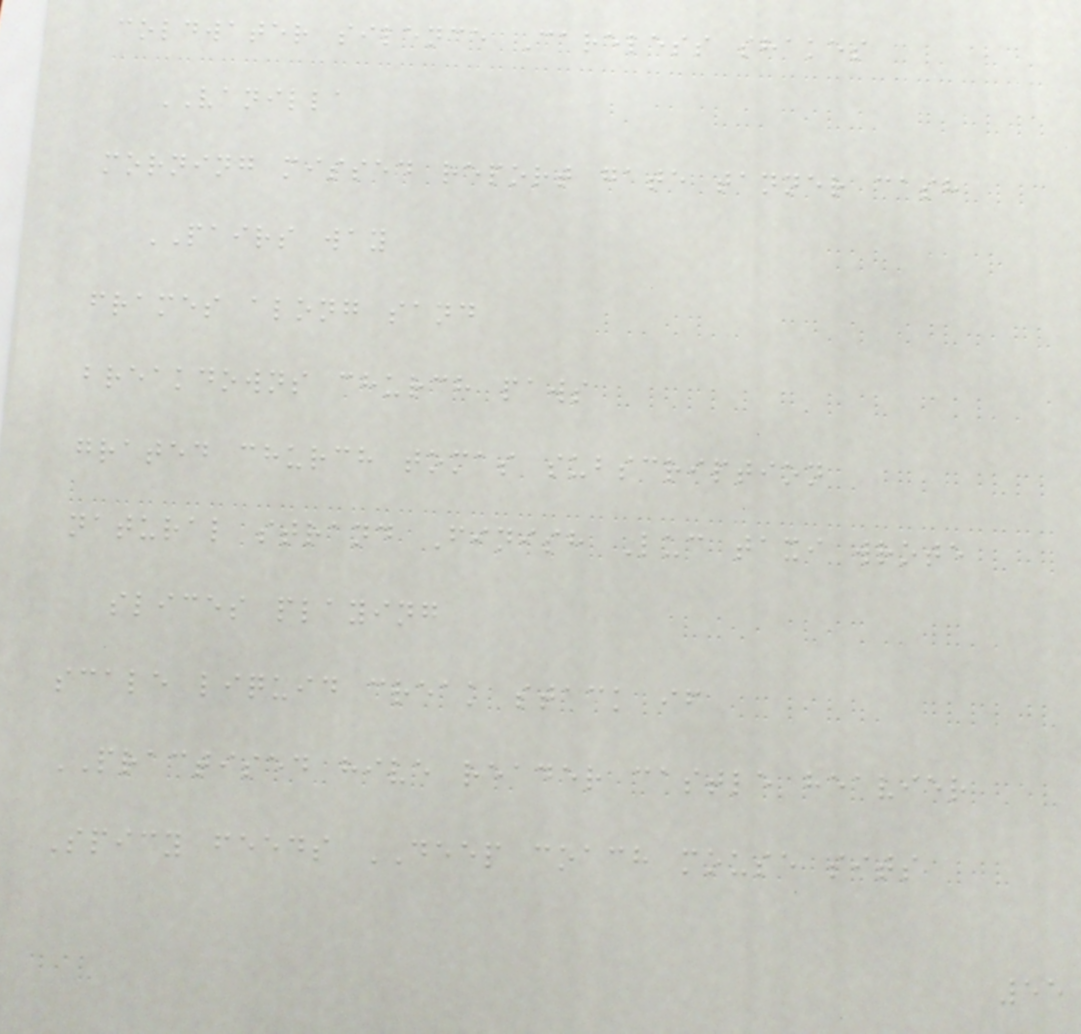coldwater silence Careless shakes
VANILLA
morning missed report gate tanner cash
PAIRS way
frames along sand
breakdowns church paws
grated church tomas subscription
natural strand Finish Luc taxi wrote
slices playing
scale liquid creak stack if
PRACTISED hive reader castle heavier
Spicy feeds DEEP coach mouse sits
55
